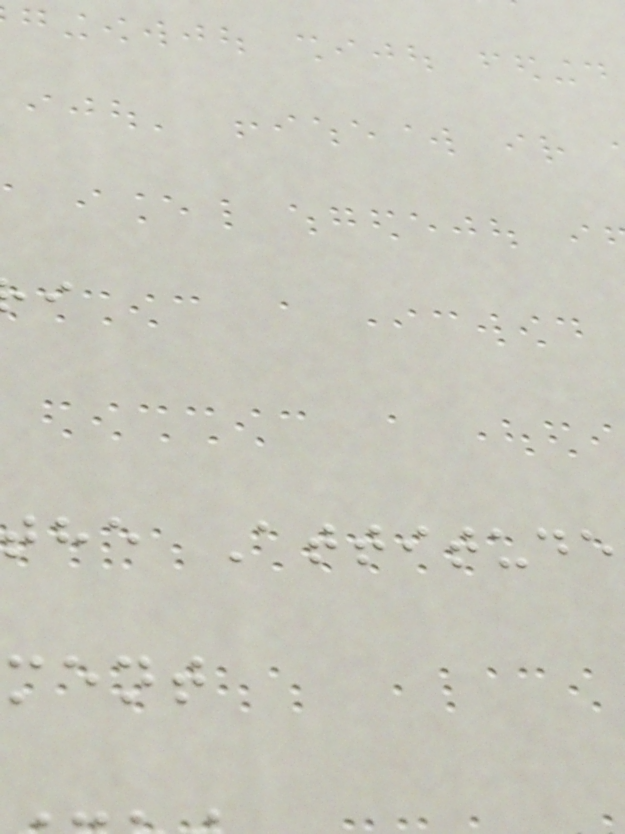the Attitude
ment
